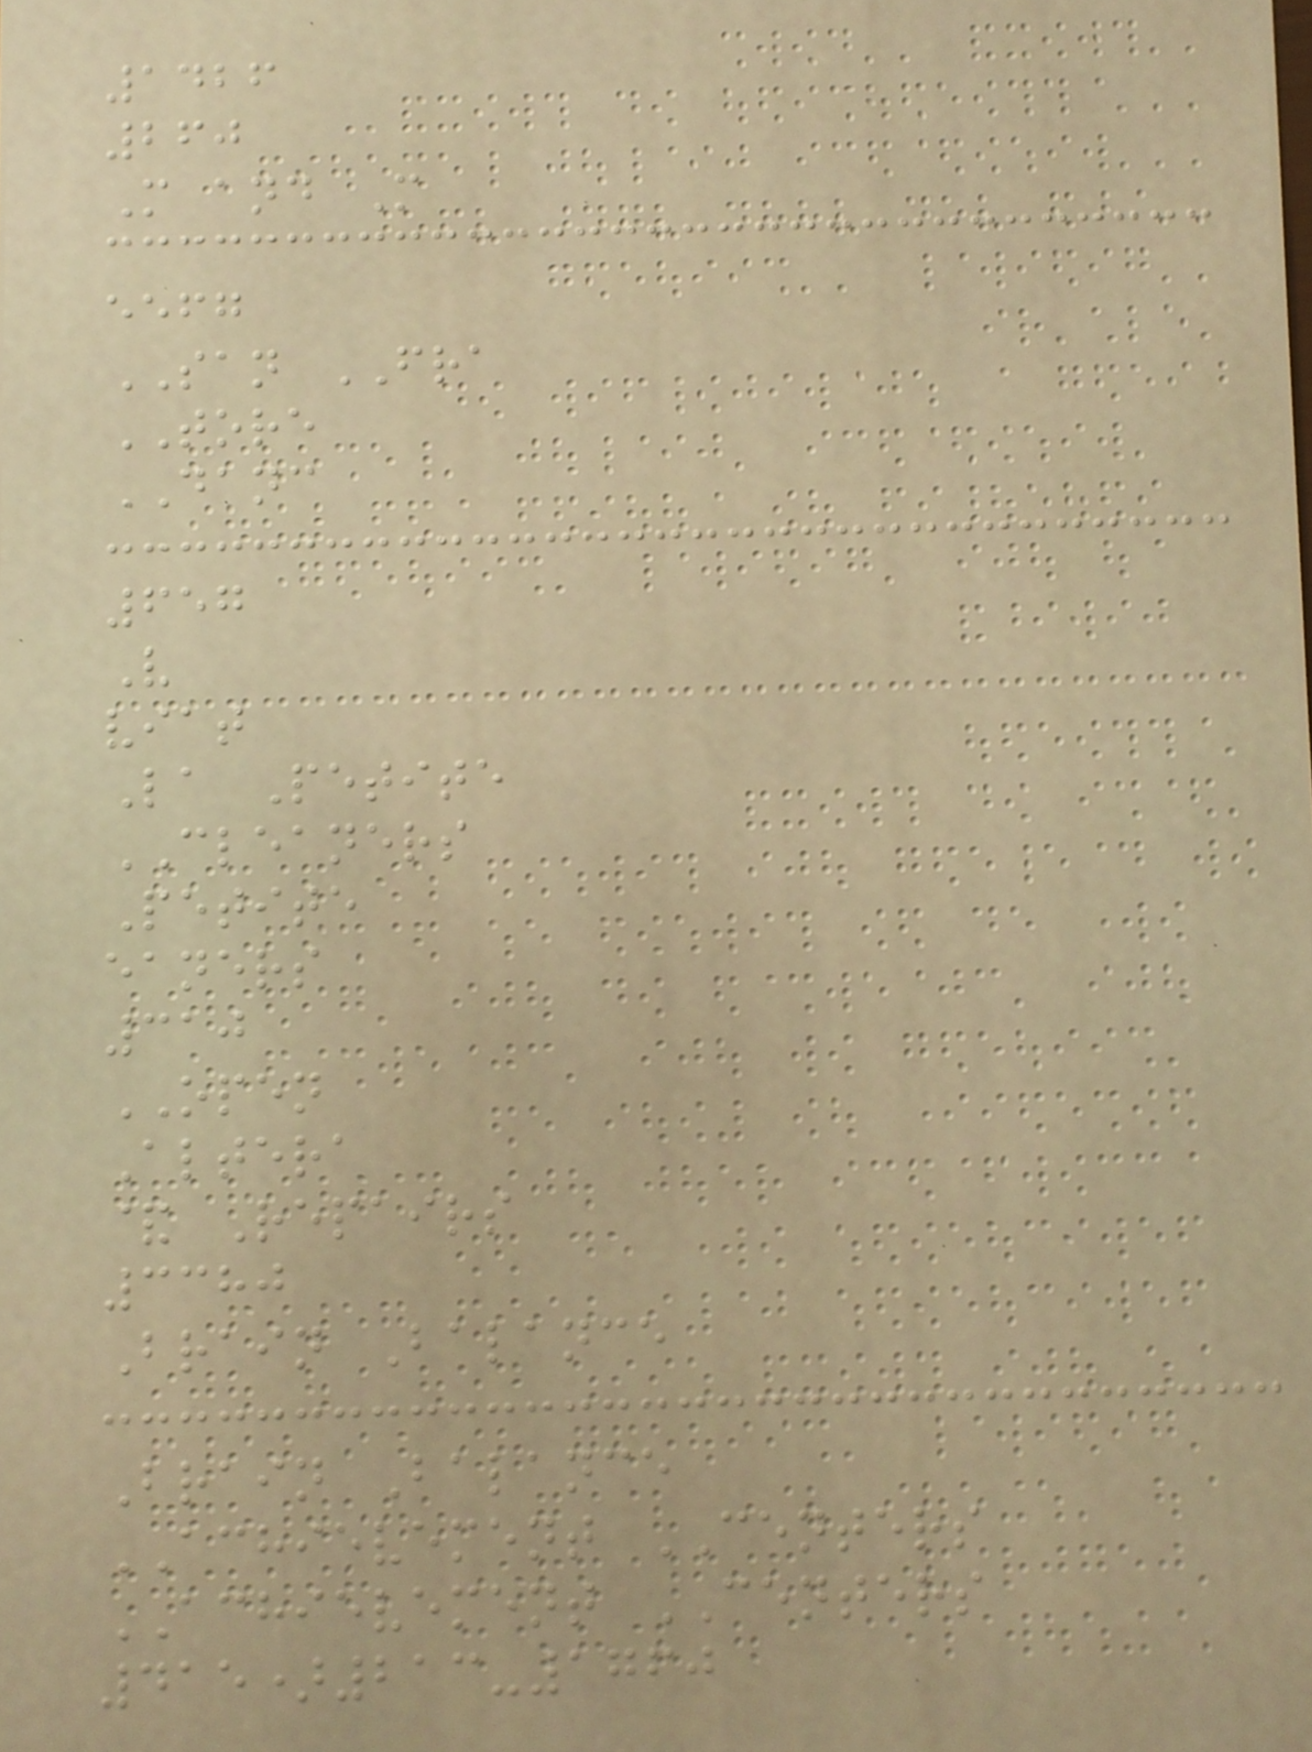1426
260
M and M
eefg
SAN FRA
TORE
DANC
657
V
viat
La Petite
CLEANERS
Petite
eaners
310
OPEN
Altera
& Repairs
3380
Brain Balance
Brain Balance
ACHIEVEMENT CENTERS
ACHIEVEMENT CENTERS
415)213-1760
